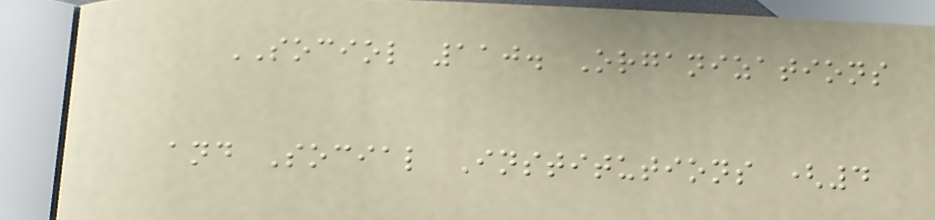SOCIOL 110. Organizations
and Social Institutions (4
